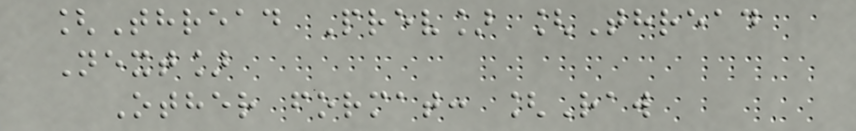[Thread Prev] [Thread
Next]
Other format: [Raw
